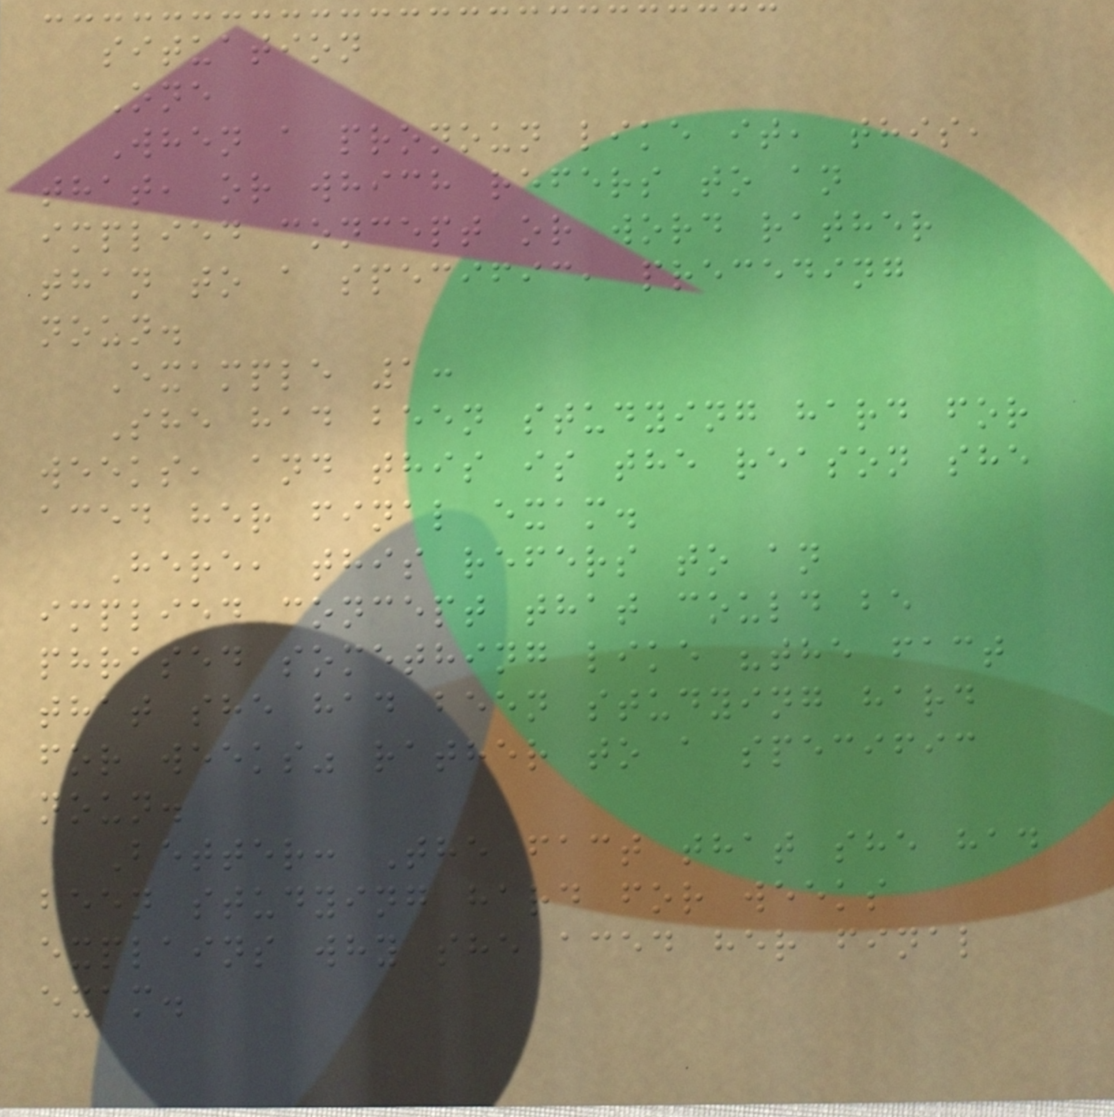situation
One
When a pronoun like it, this,
that, or which refers to an
implied concept or word rather
than to a specific, preceding
noun.
Example 1:
She had been studying hard for
weeks, and this is the reason she
aced her final exam.
Here, this refers to an
implied concept that could be
phrased something like "the fact
that she had been studying hard
for weeks" rather to a specific
noun.
Better: The fact that she had
been studying hard for weeks
explains why she aced her final
exam.
